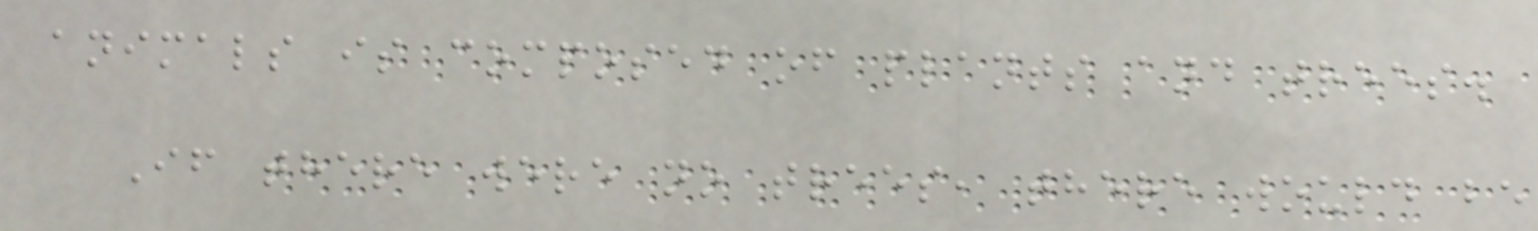animals is composed of plants and trees.
If there were no trees, there would be
